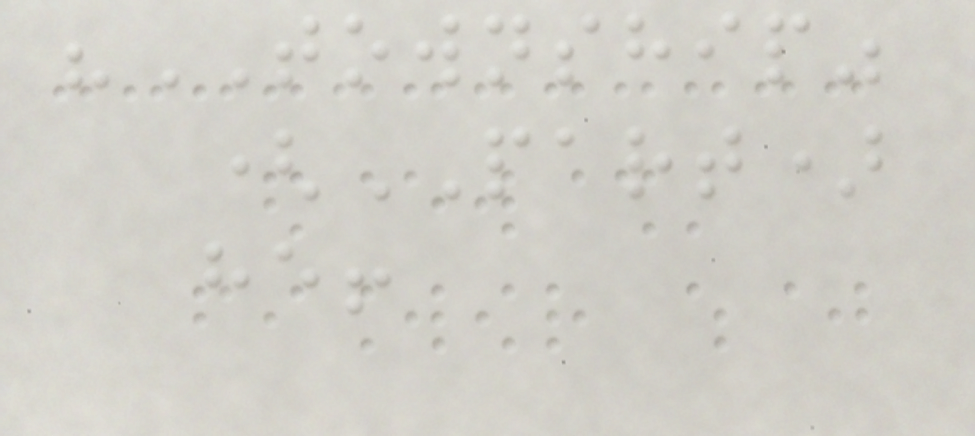"TOWNSHIP"
(PART)
he!
